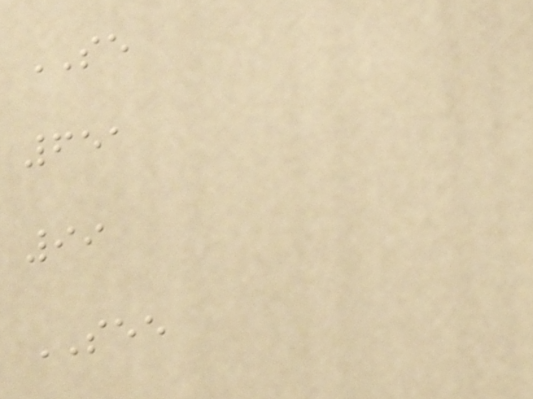SE
651
99
SEE
